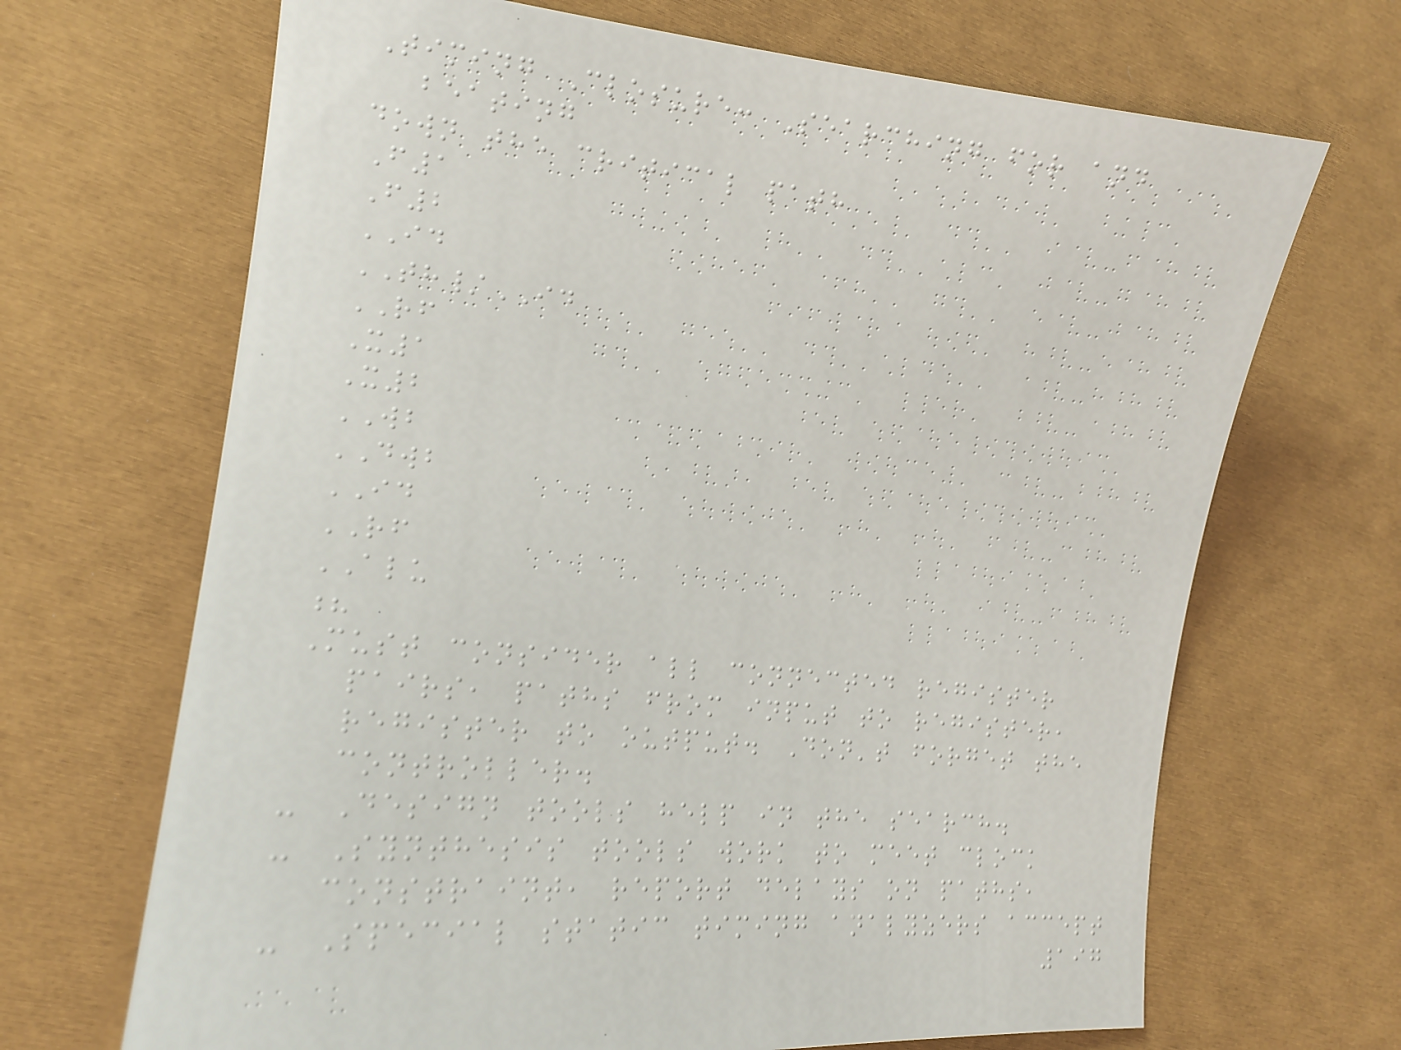Timing Closure: Searching for and
beating
down the critical path
F1
F2
ID
TH/ID
RF
X1
X2
WB
DWB
ID
RF
ALU
?
Must consider all connected register
pairs, paths from input to register,
register to output. Don't forget the
controller.
- Design tools help in the search.
- Synthesis tools work to meet clock
constraint, report delays on paths,
- Special static timing analyzers accept
197
